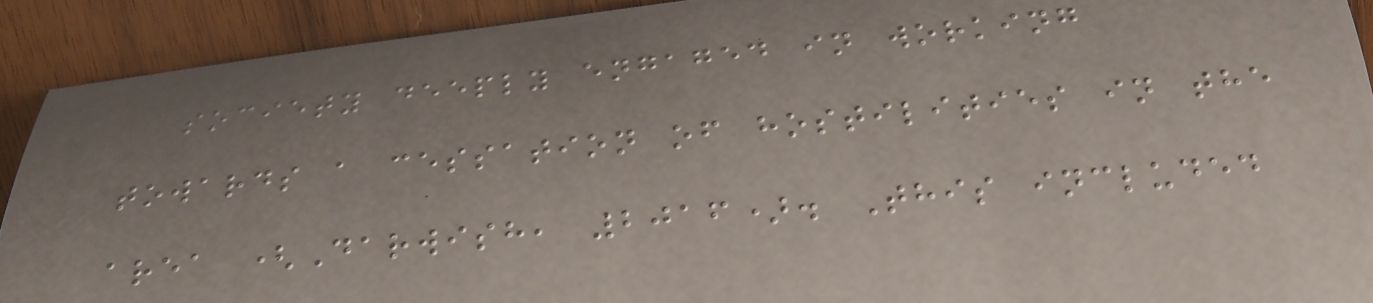society deeply engaged in working
towards a cessation of hostilities in the
area (Darwish, 2016). This included
